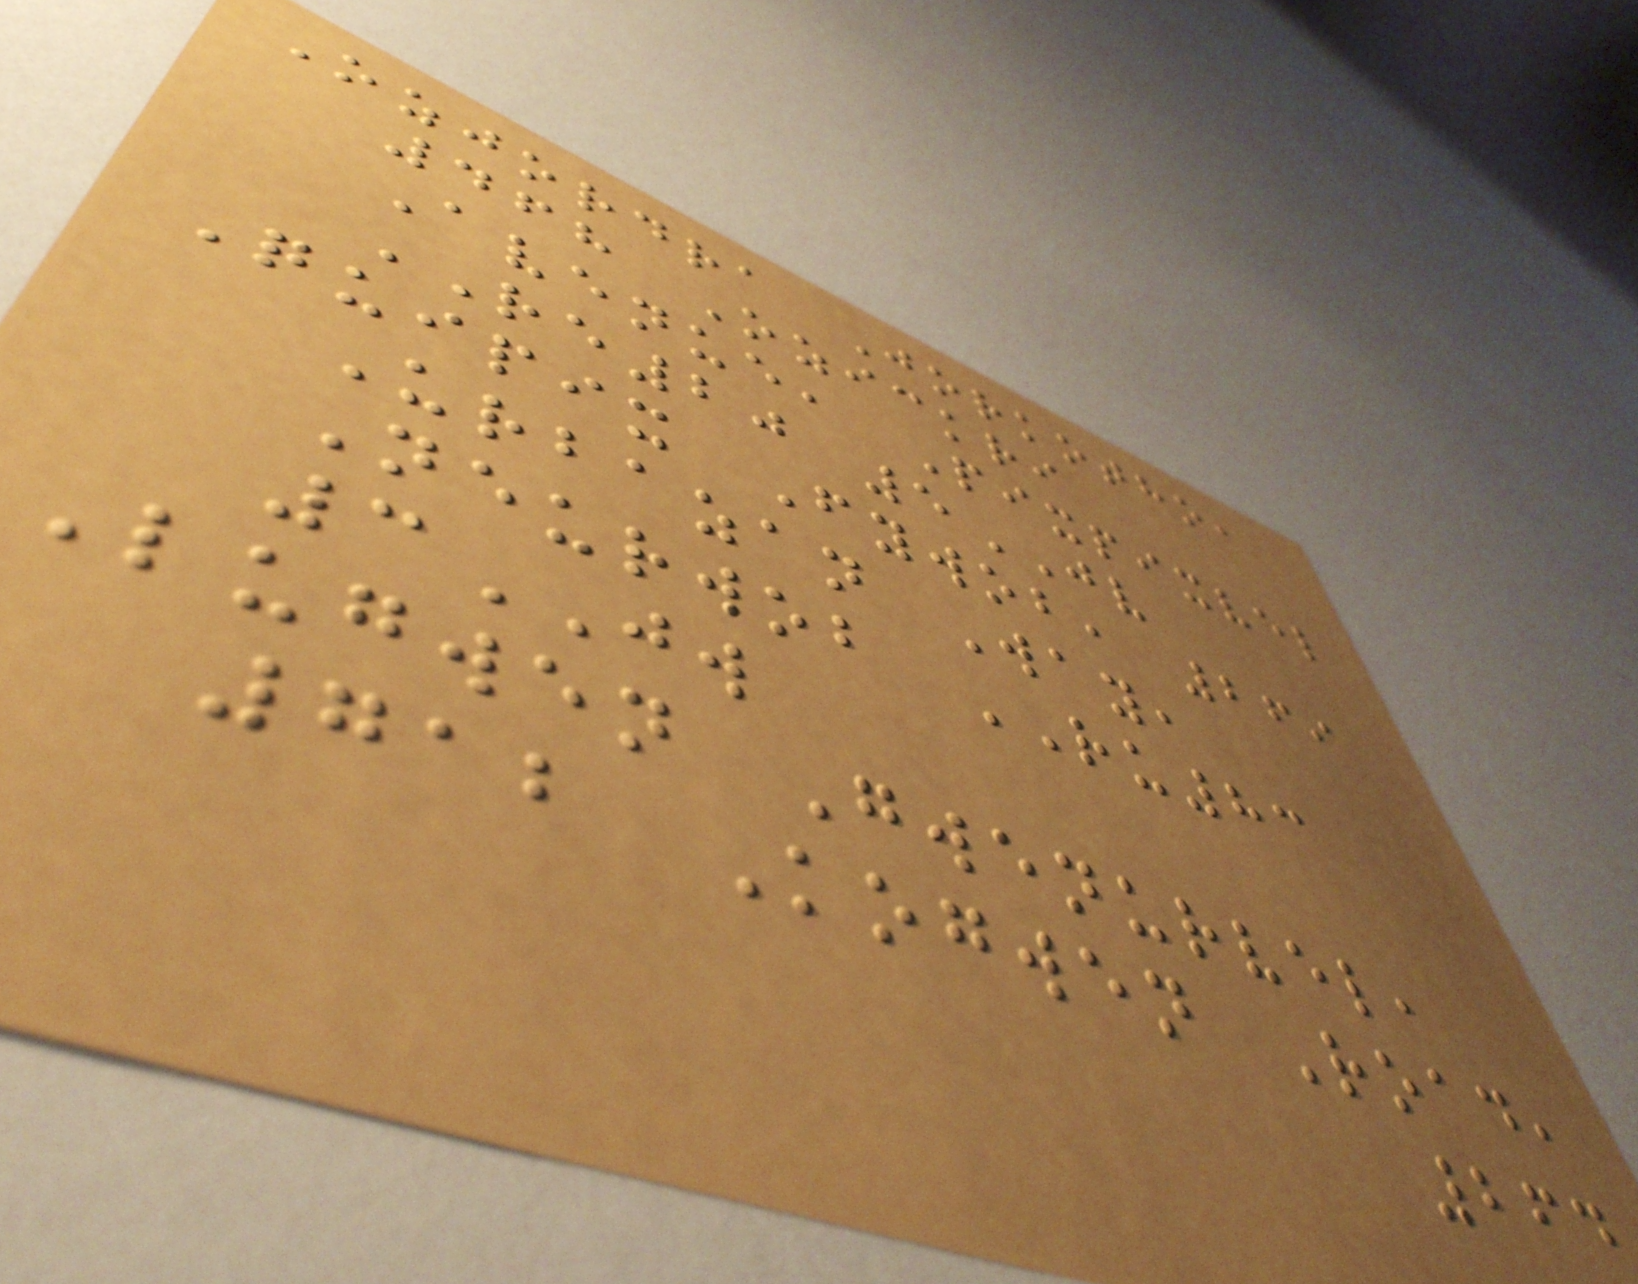Ozjordra Jorkotho,
468 Ozickri
Avenue, Pixpixvel
RE20 5JV
Quipix Fywob, 269
Urbazan Way,
Neurwob RU83
3JW
Lugwen Gwenurvel,
712 Kogwen Road,
264
